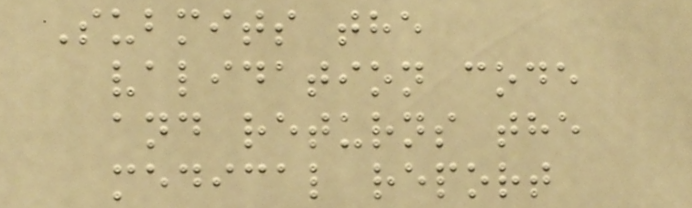Submits the
validation code
and returns the
medical report
